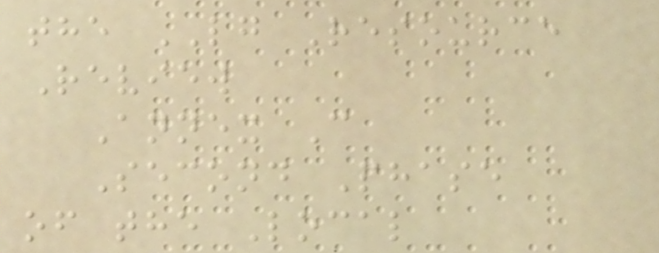the LG Resource
Review
Annex C
Second Phase
of the Local
